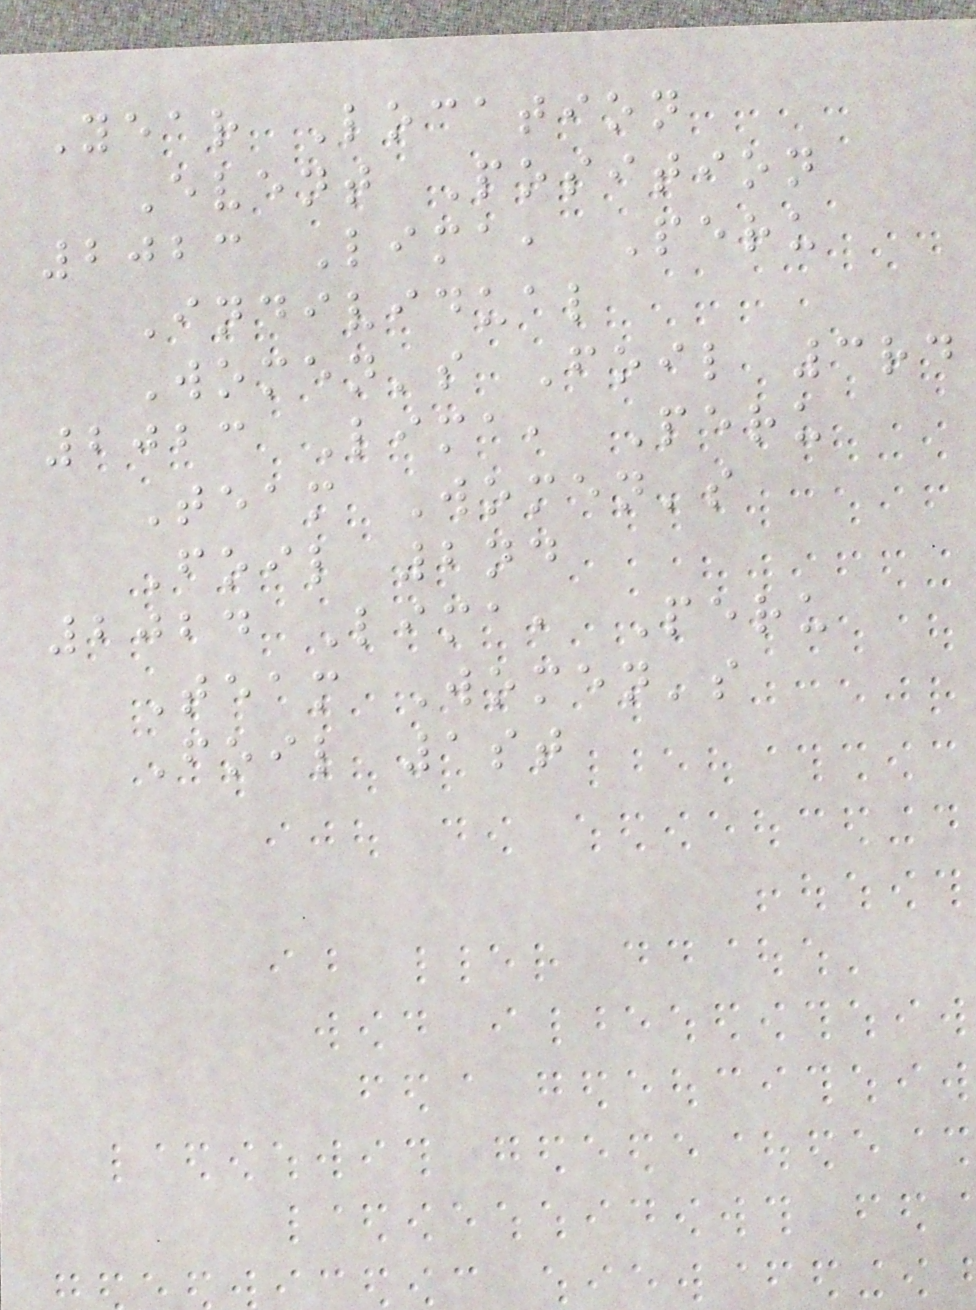Year Location
Event Position
2023 Lima, Peru
Individual
Women's Foil 3rd
2023 Lima, Peru
Team Women's
Foil 2nd
2024 Lima, Peru
Team Women's
Foil 1st
